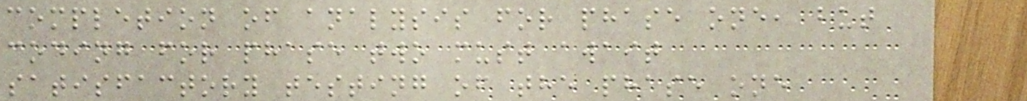completion of analysis for phase one, but
coding for phase two must await
satisfactory testing of the phase one
